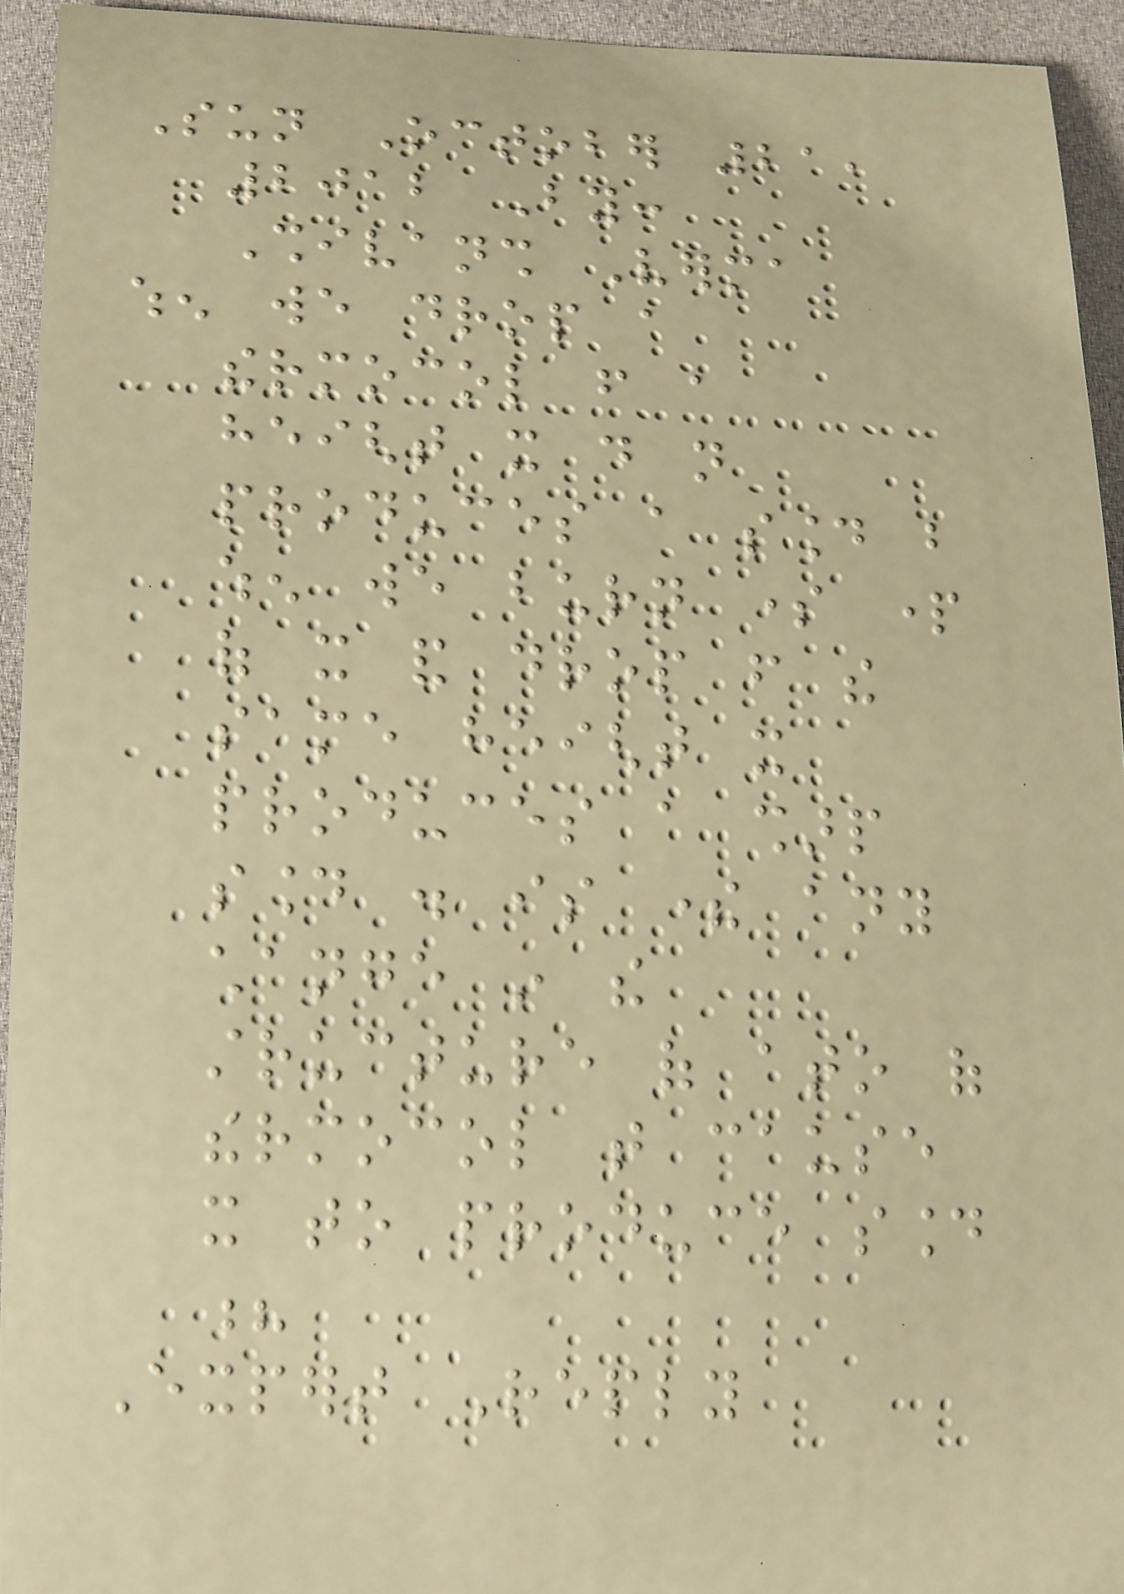Sun October 21,
2012 By:
Shivansh Verma
when we drop a
thermocol from a
height it do not
produces a sound but
when we burn some part
of it and drop from the
same height it
produces a sharp
sound . is there any
change in the
structure of ato of
thermocol that cause
it to produce sound
?
Expert Reply
